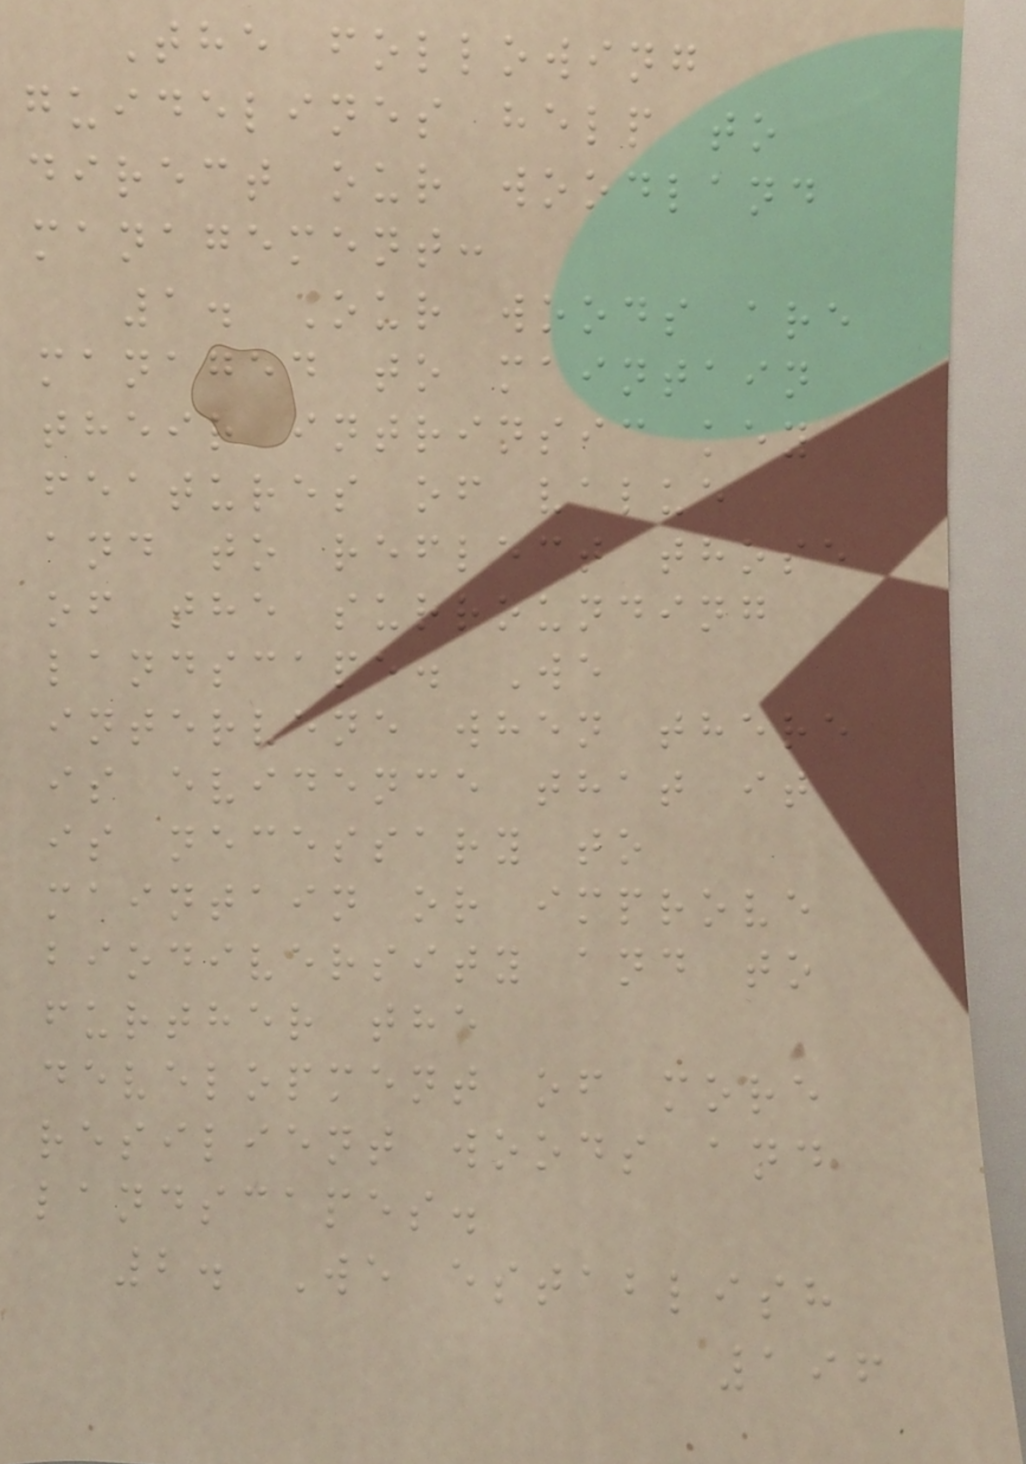The following
guidelines help to
direct our woodland
management:
1. Our woods are
managed to maintain
their intrinsic key
features of value
and to reflect those
of the surrounding
landscape. We
intervene when there
is evidence that it
is necessary to
maintain or improve
biodiversity and to
further the
development of more
resilient woods and
landscapes.
2. We establish
196
